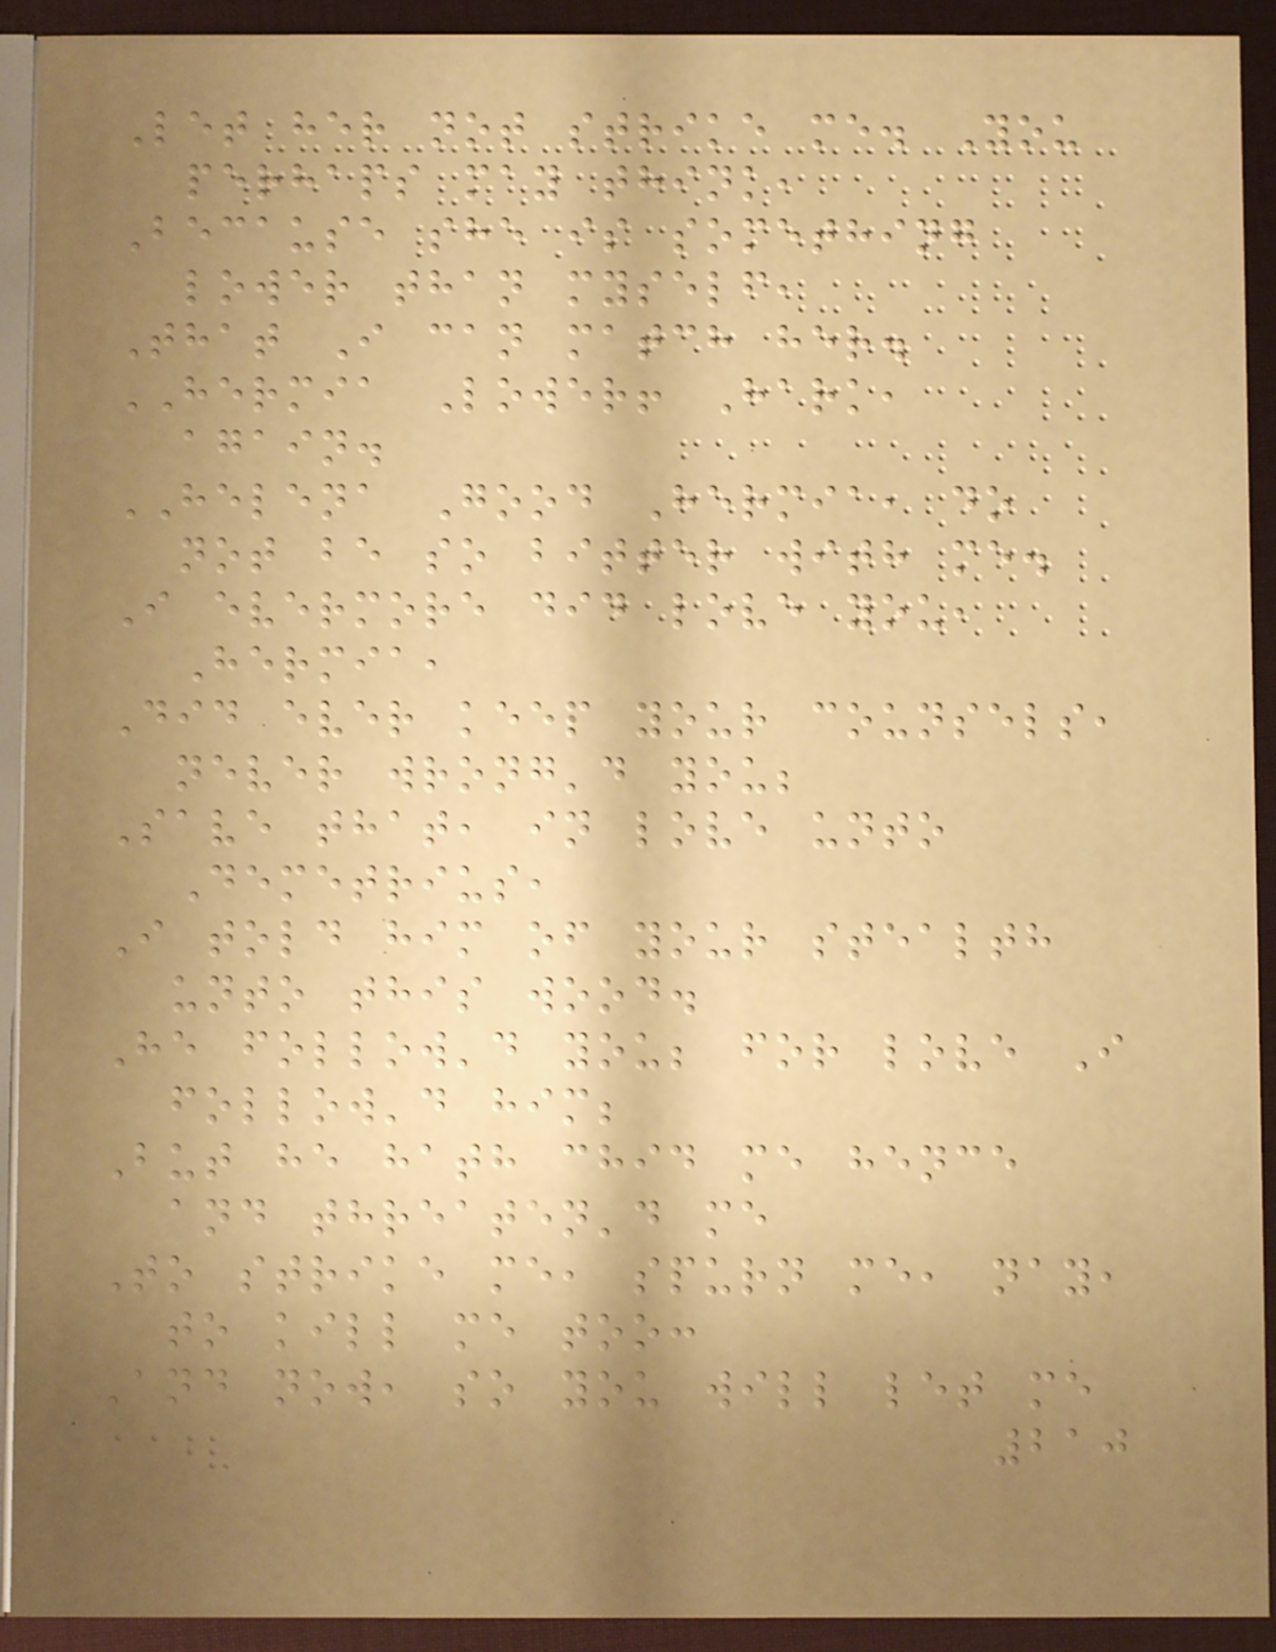Let her not strike me. You
perhaps may think,
Because she is something
lower than myself,
That I can match her.
HERMIA Lower! Hark,
again.
HELENA Good Hermia, do
not be so bitter with me.
I evermore did love you,
Hermia,
Did ever keep your counsels,
never wrong'd you;
Save that, in love unto
Demetrius,
I told him of your stealth
unto this wood.
He follow'd you; for love I
follow'd him;
But he hath chid me hence
and threaten'd me
To strike me, spurn me, nay,
to kill me too:
And now, so you will let me
210
